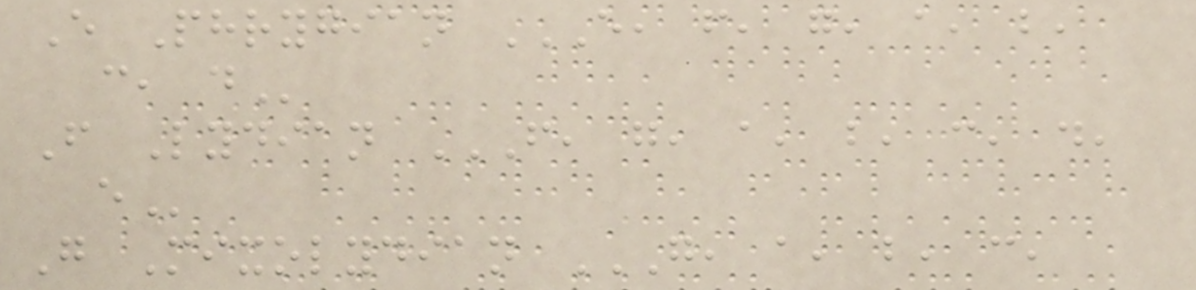E Phrygian E, F, G, A, B,
C, D
F Lydian F, G, A, B, C, D,
E
G Mixolydian G, A, B, C,
